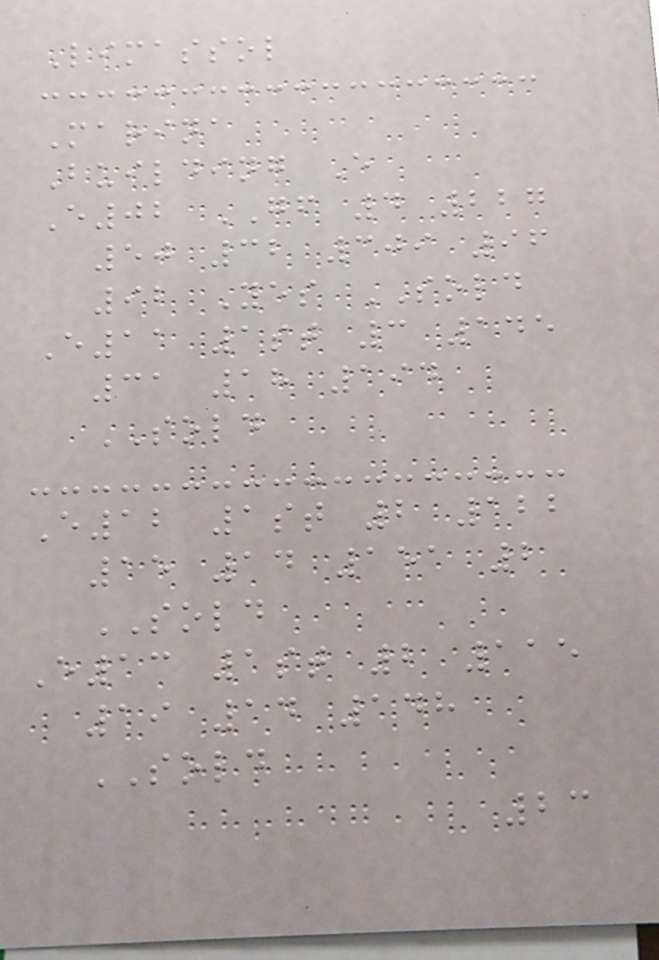Limassol
Marina
Building E
E02 GF 4 227
50 32 309 96
92 Yes SOLD
E11 1st 3 145
31 18 194
SOLD
E12 1st 2 122
15 14 151 2
SOLD
E13 1st 2 115
19 14 148
SOLD
23
